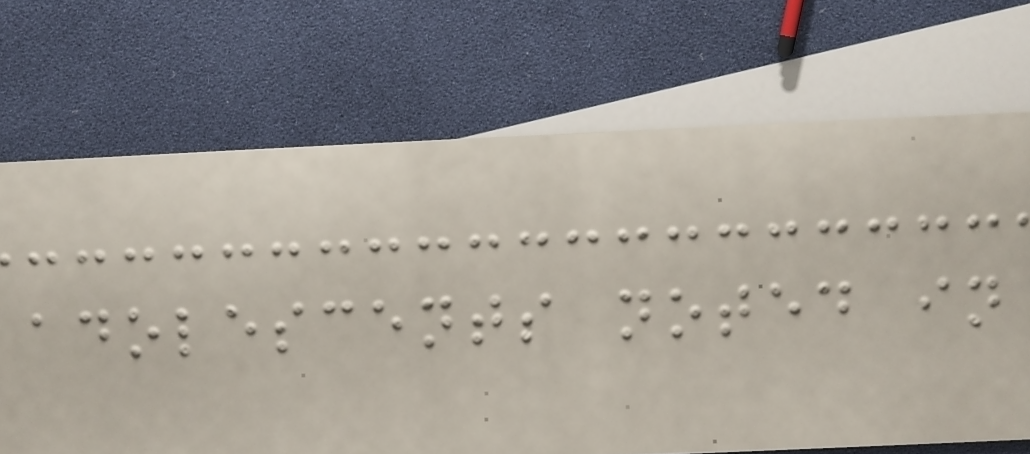adolescents noted in
